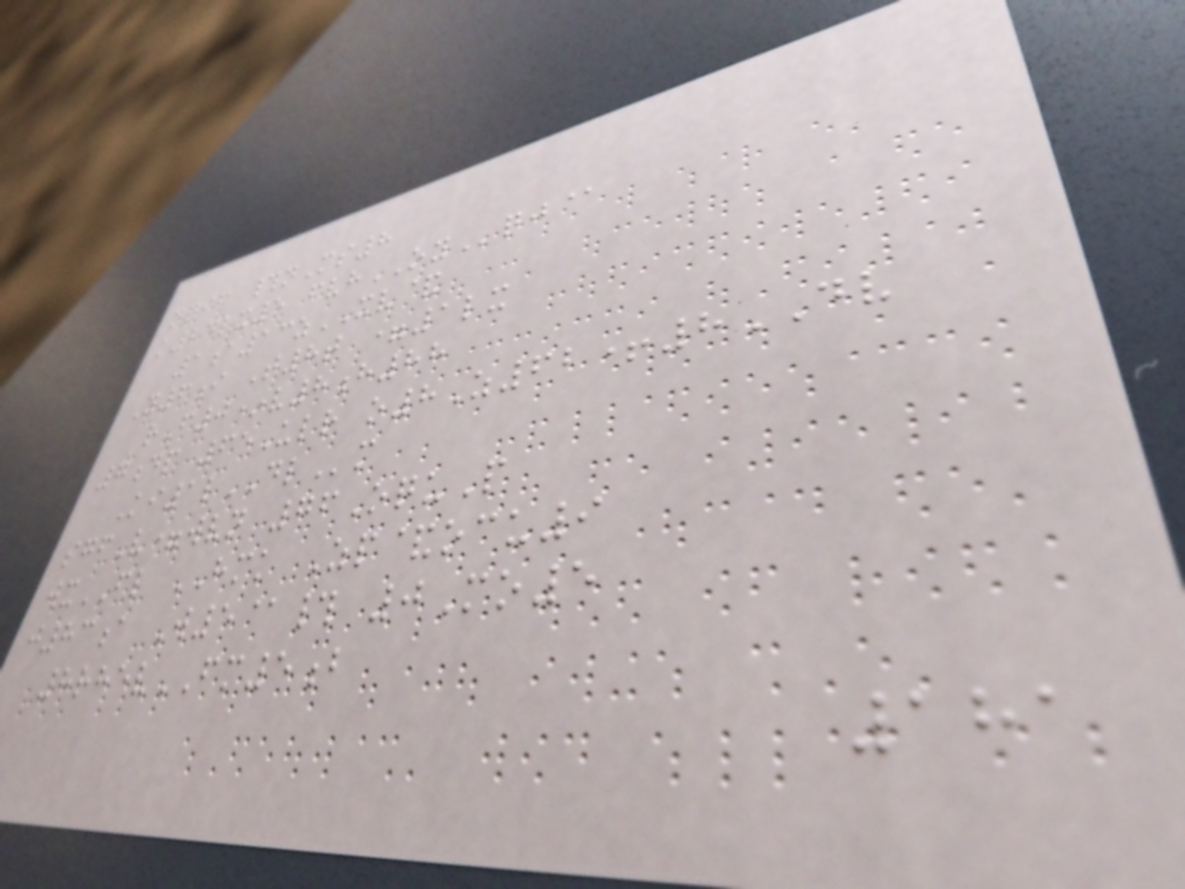nqif #nMs8
k24lx5 fvhOYqj@
1a13zXV&
Y6i T8t =1lx
rF0*v8h88
7dp 65Ulr o8Z62+8DV
Ki1lDLm
sgfV=wvn 76OquP
wxFL HMK Zp&ocu9
j83a W5@# 0Mo5
8rhevFM5b
181
